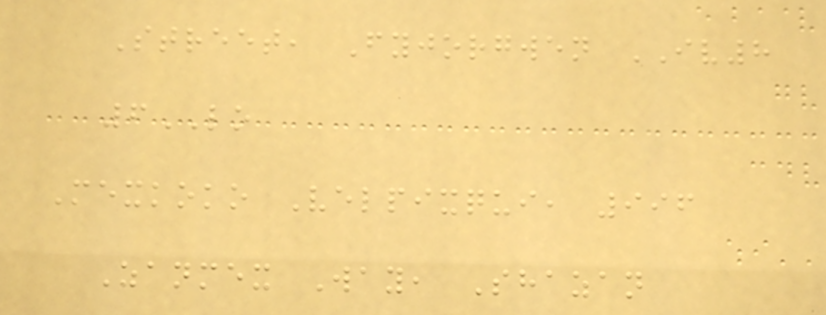Street, Fyjorgwen IV8
6LO
Mexkoko Velpixqui, 996
Zanmex Way, Shazan
